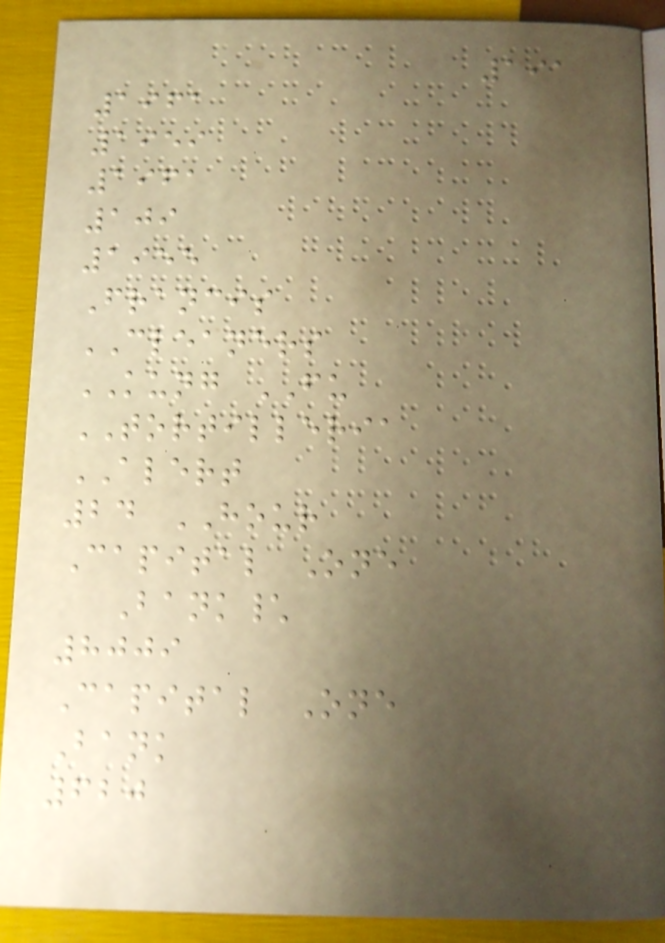191
1961
1959
1961
109
1955
Francis
CLEANERS
KUNG FU
TORTILLERIA
ALERT
24 HOUR
Capital One
Bank\
8009
Capital One
Bank
620
